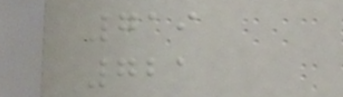719
721
